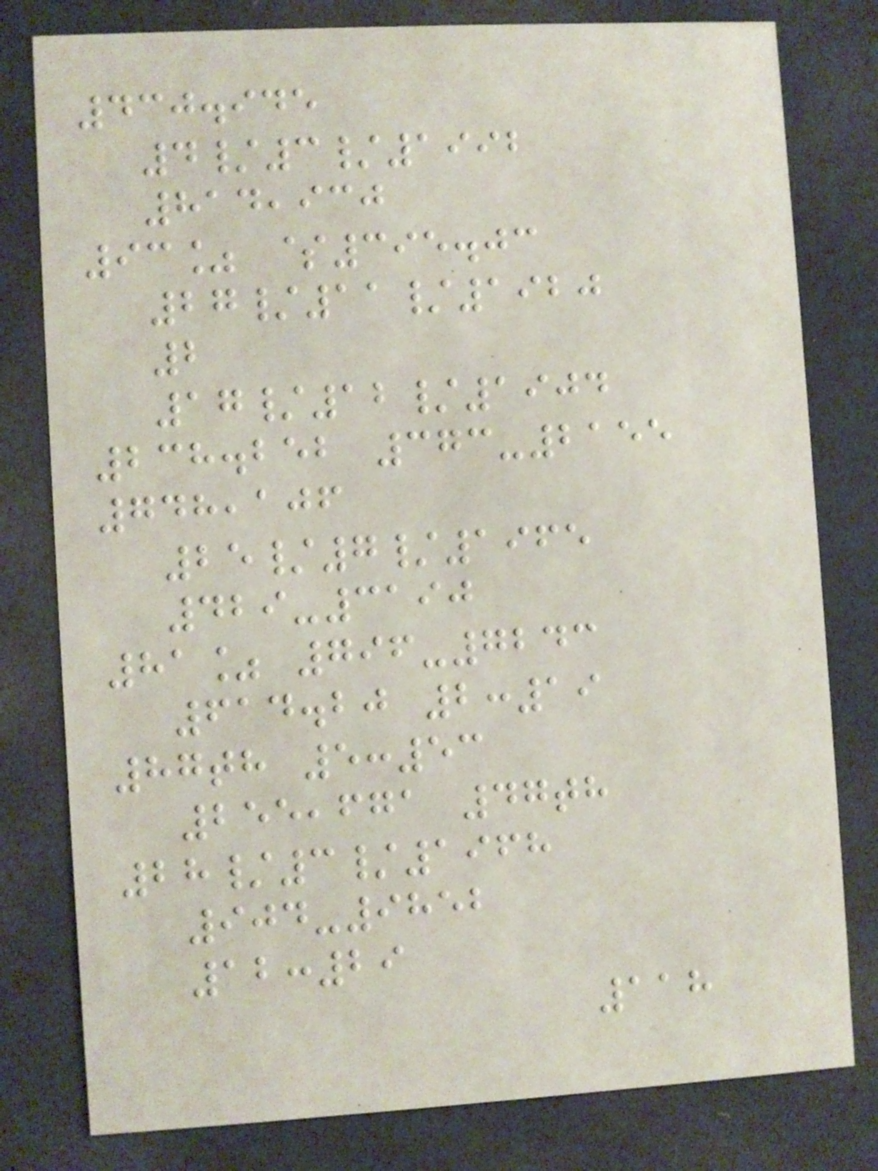430.945
4/3/1992
814,930
93% $395.03
27/11/1920
2
17/12/1904
238.252 373-2155
748,106
25/7/1965
429-3190
81% 796-7243
614.20 2:19
87th 5:53
255,671 47th
28/3/1968
904-9852
12:29
118
